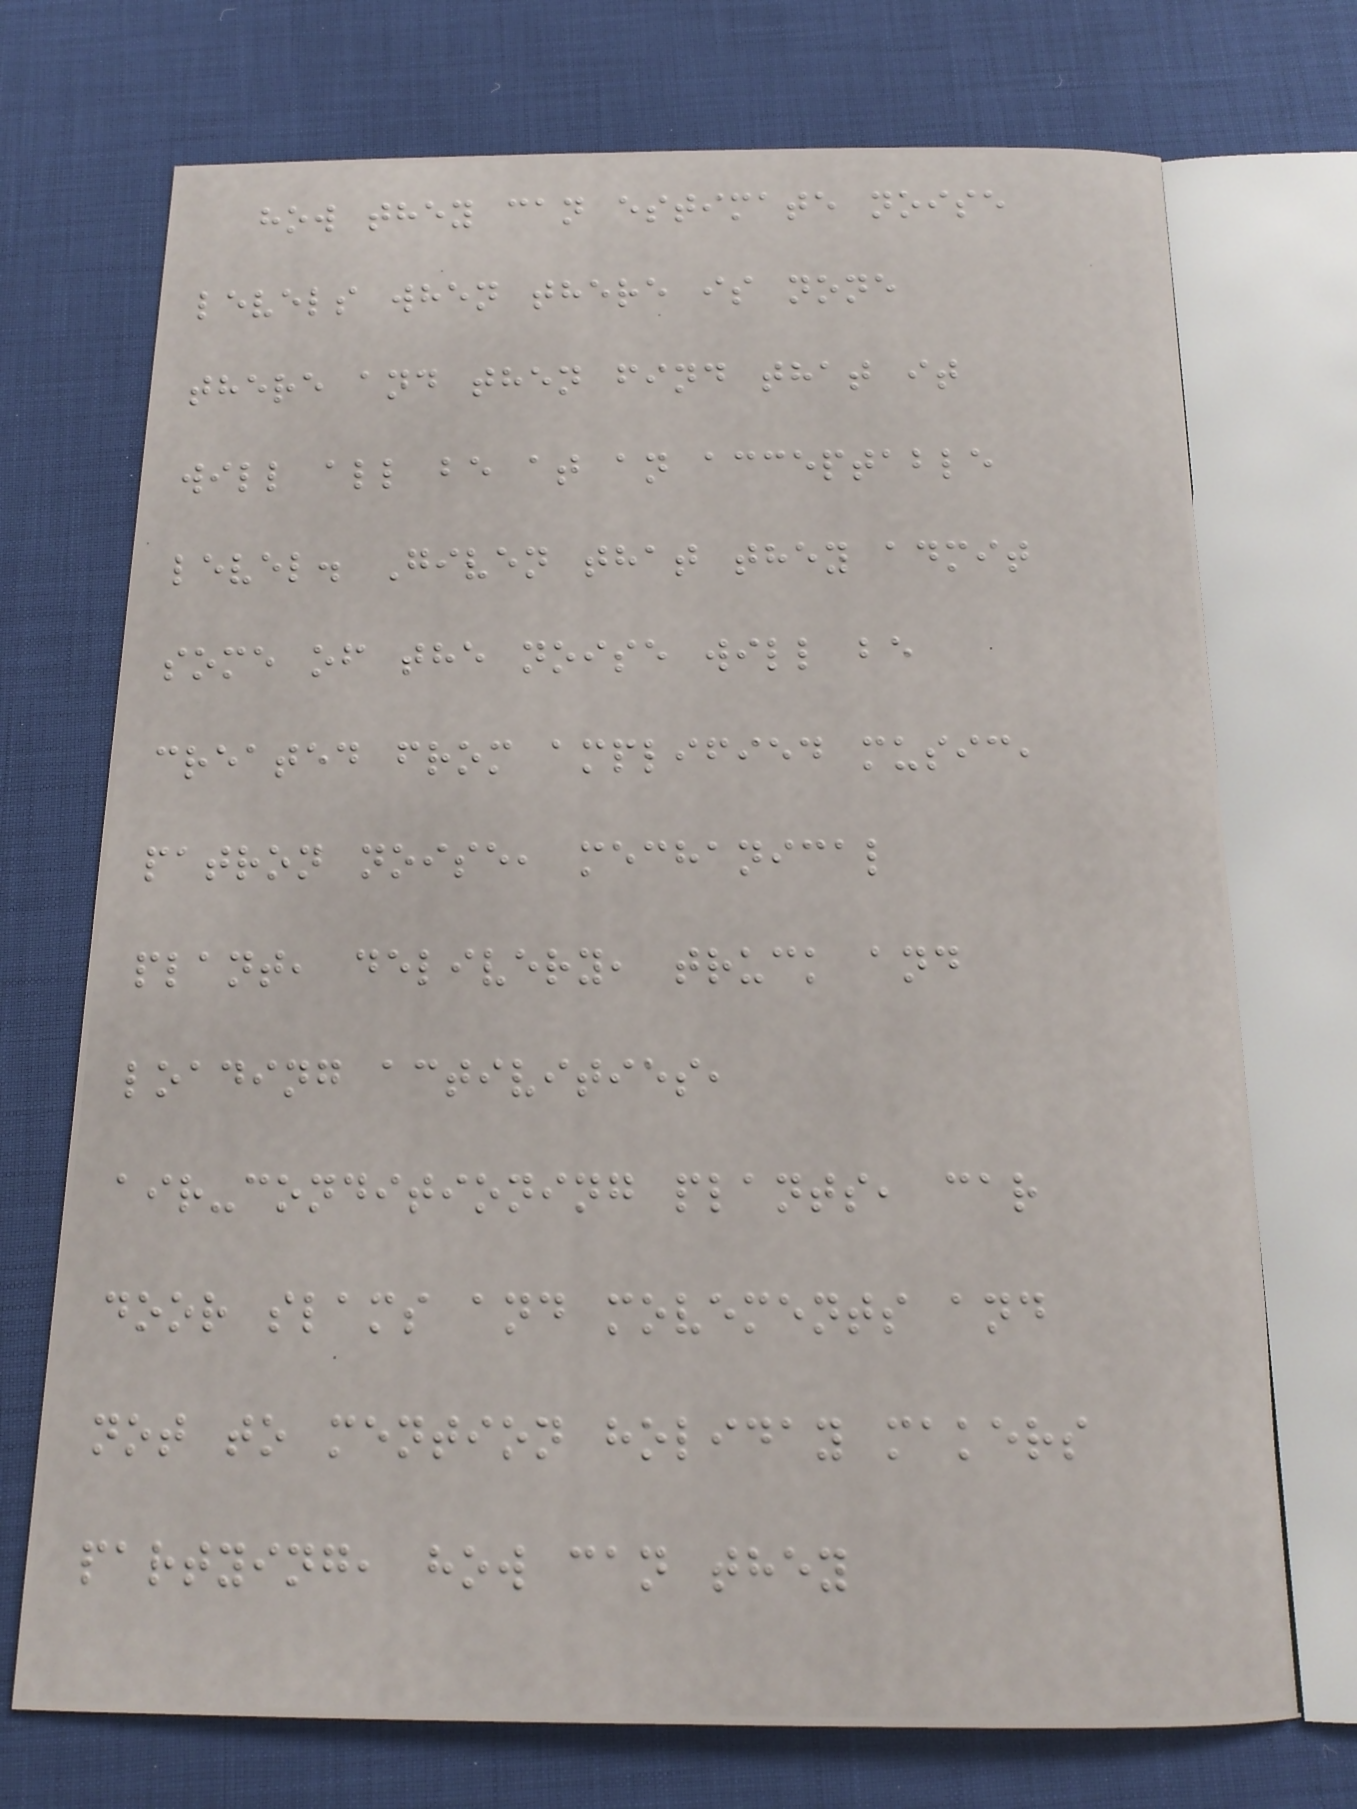how they can estimate noise
levels when there is none
there and then find that it
will all be at an acceptable
level. Given that they admit
some of the noise will be
created from amplified music,
patron noise, mechanical
plant, delivery, truck and
loading activities,
air-conditioning plants, car
door slams and movements and
not to mention holiday makers
partying, how can they
